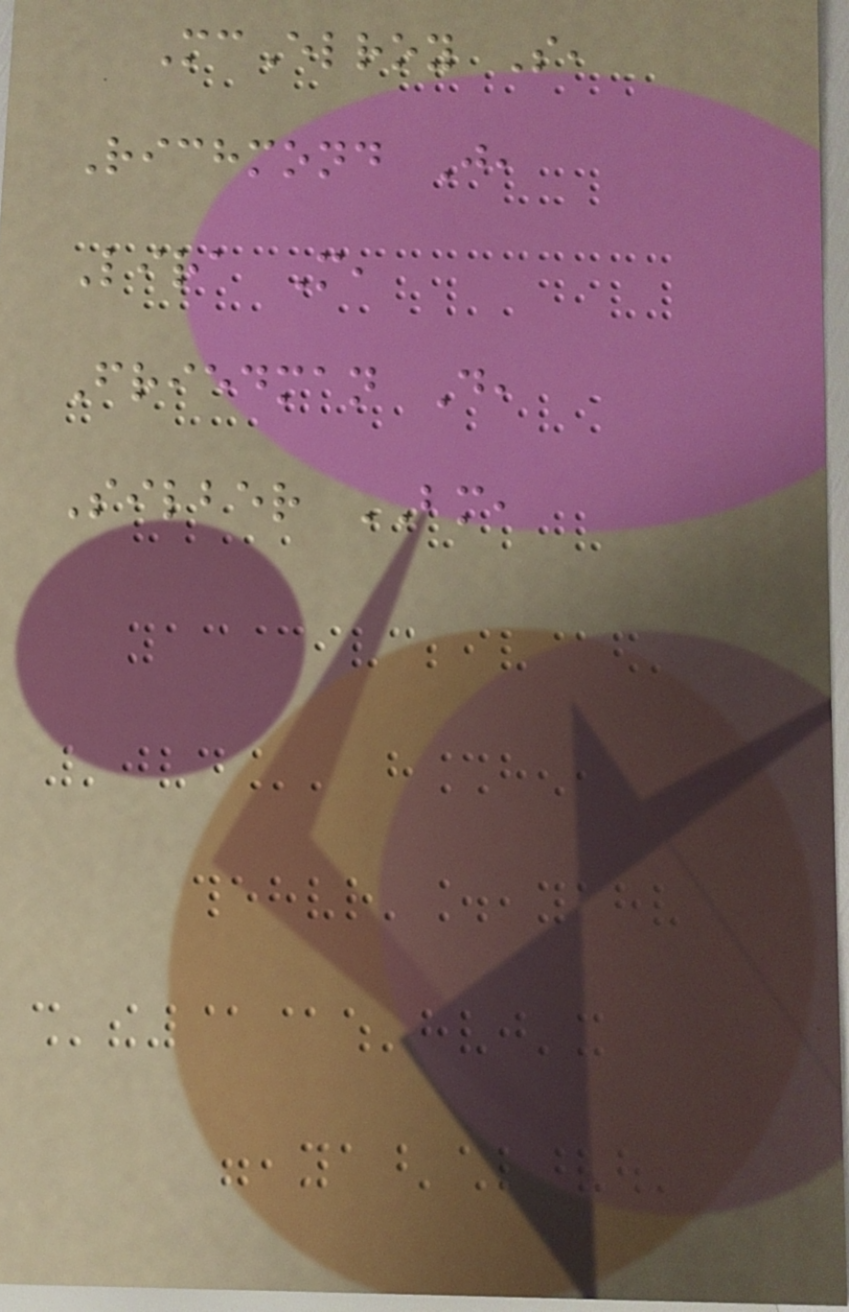McElroy S,
Richmond J,
Lira M,
Friedman D,
Silber BM,
